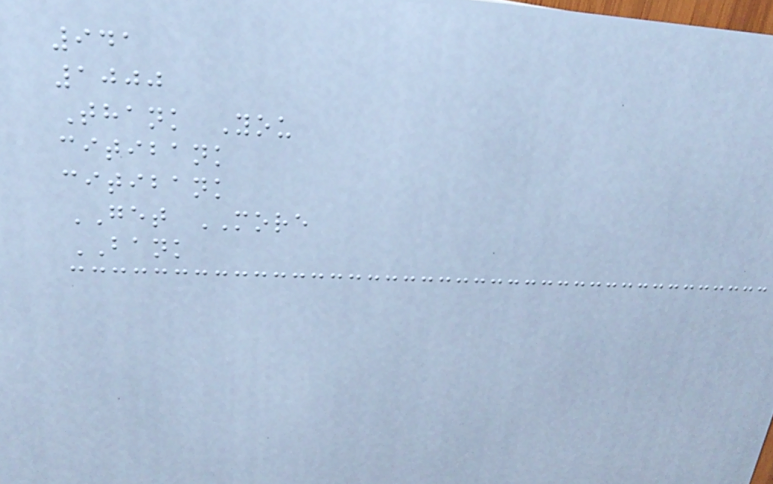941
1000
Thank You
citibank
citibank
GET MORE
BANK
